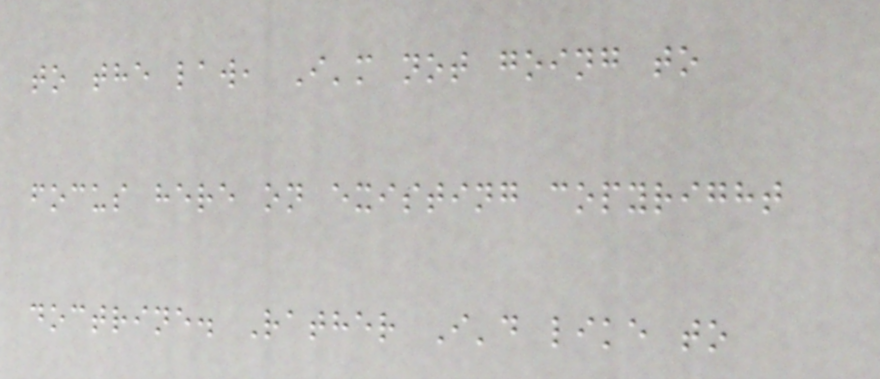to the law, I'm not going to
focus here on existing copyright
doctrine. Rather I'd like to
